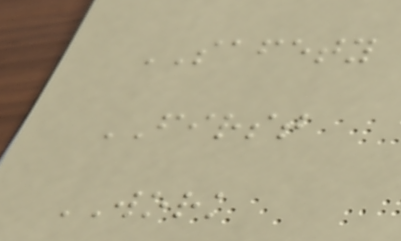SAFETY
FIRST
WORK
